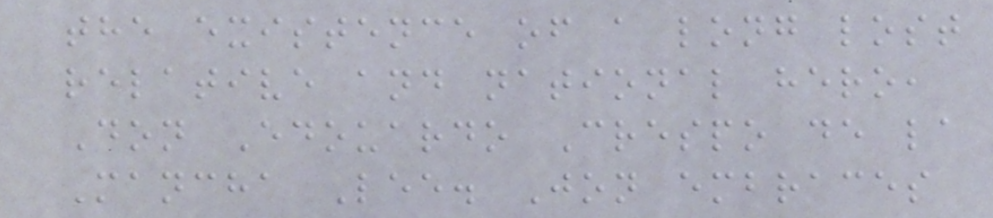the existence of a long lost
relative and national hero,
Don Edouardo Crespo de la
Mancha Lee. Jon embraces
